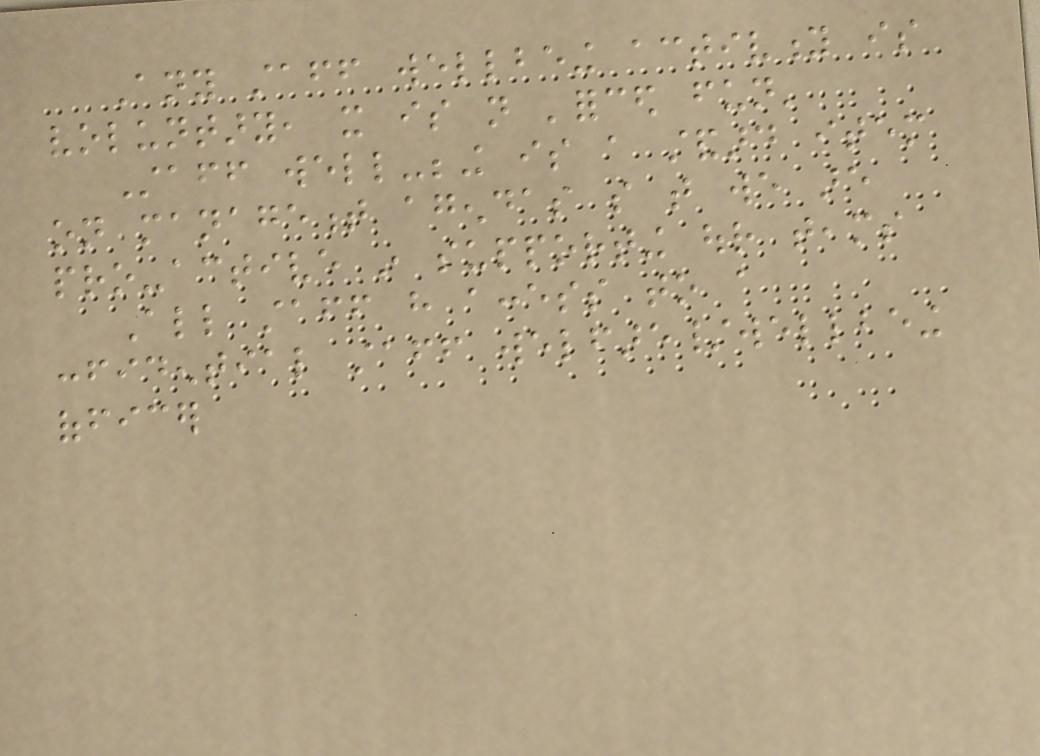Any staff wellbeing activity is
voluntary, it is not 'forced fun'
Staff well-being is a standard item
on management agendas so that we are
pro-active in supporting our teams
All staff have access to a
confidential staff welfare/wellbeing
officer
